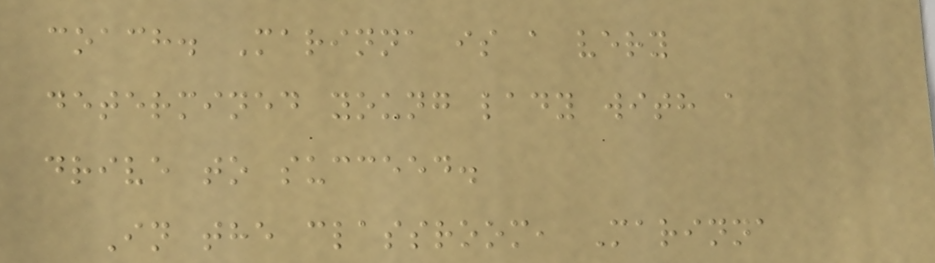coach. Marinna is a very
determined young lady with a
drive to succeed.
In the classroom, Marinna
